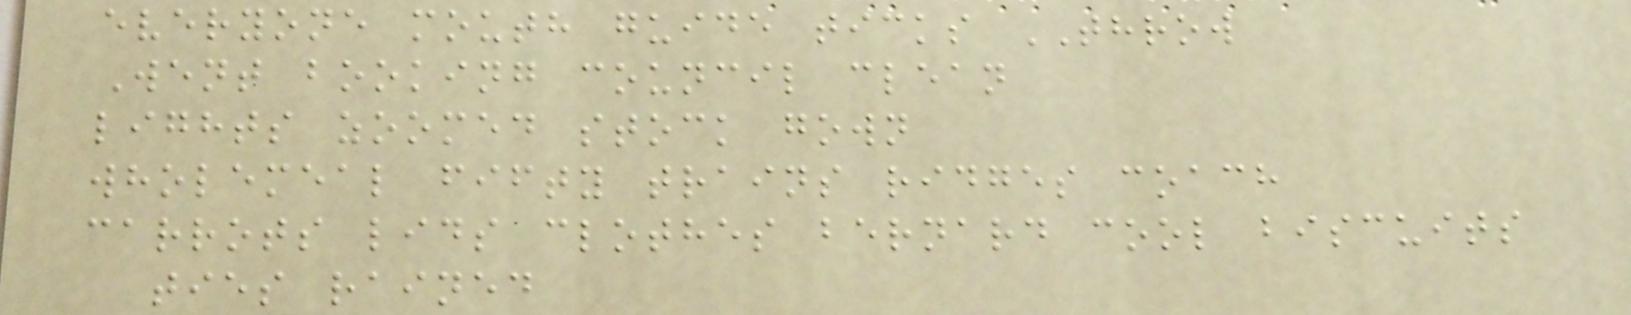everyone mouth guide ticks THROW
Went booking council clean
lights zoomed stock gown
wholemeal fifty trains ridges coach
carrots lids clothes bernard cool biscuits
ties rained
